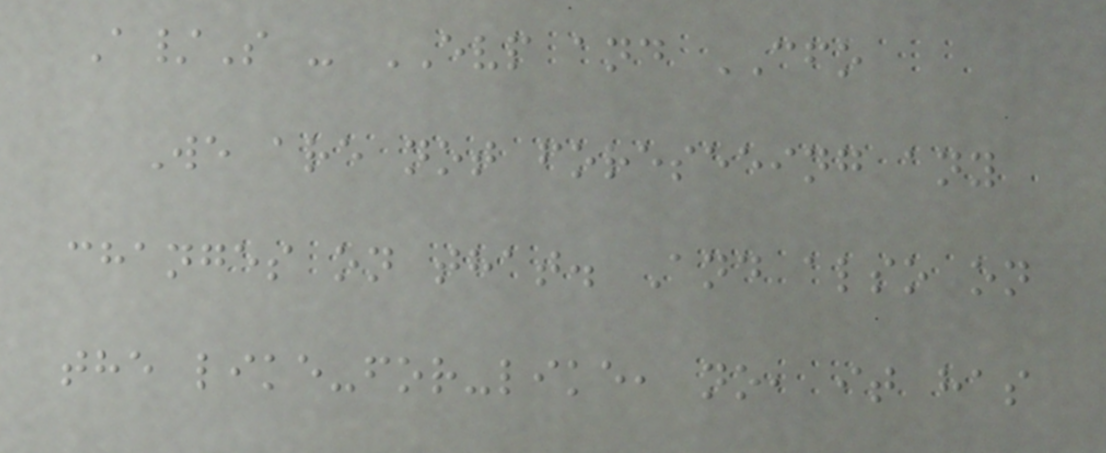A/S - EVP and CFO
We are not foreseeing any
changes on that. And also on
the like-for-like, no, it has
